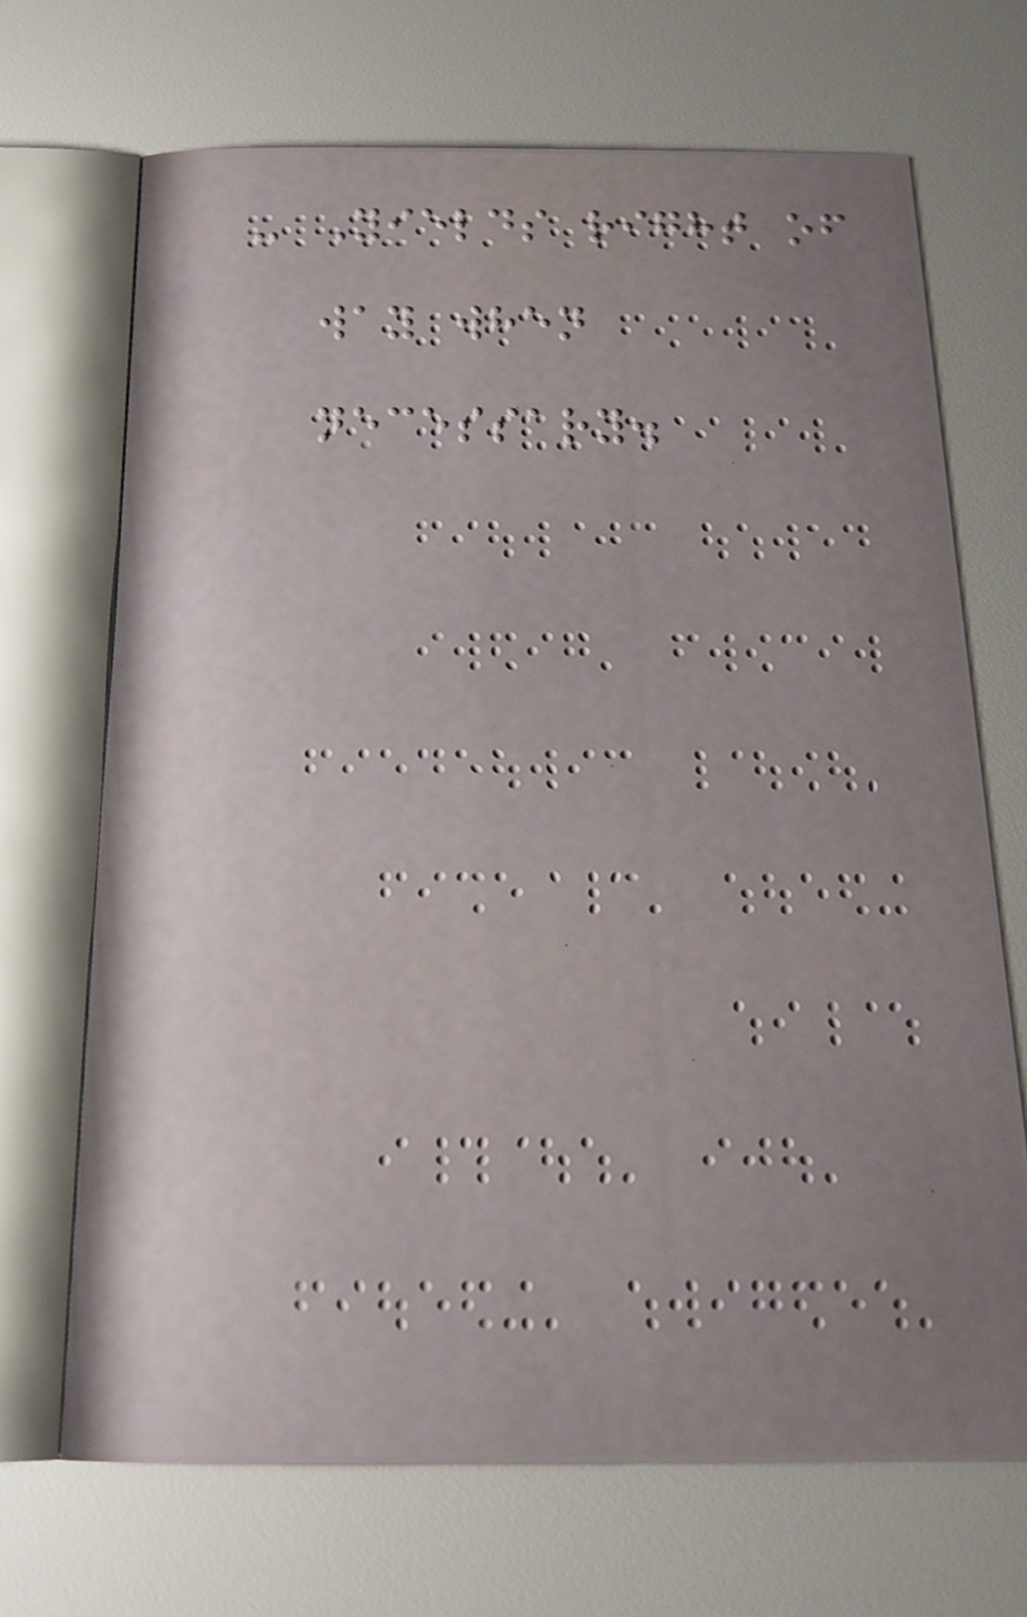- Yields right of
way when
necessary.
